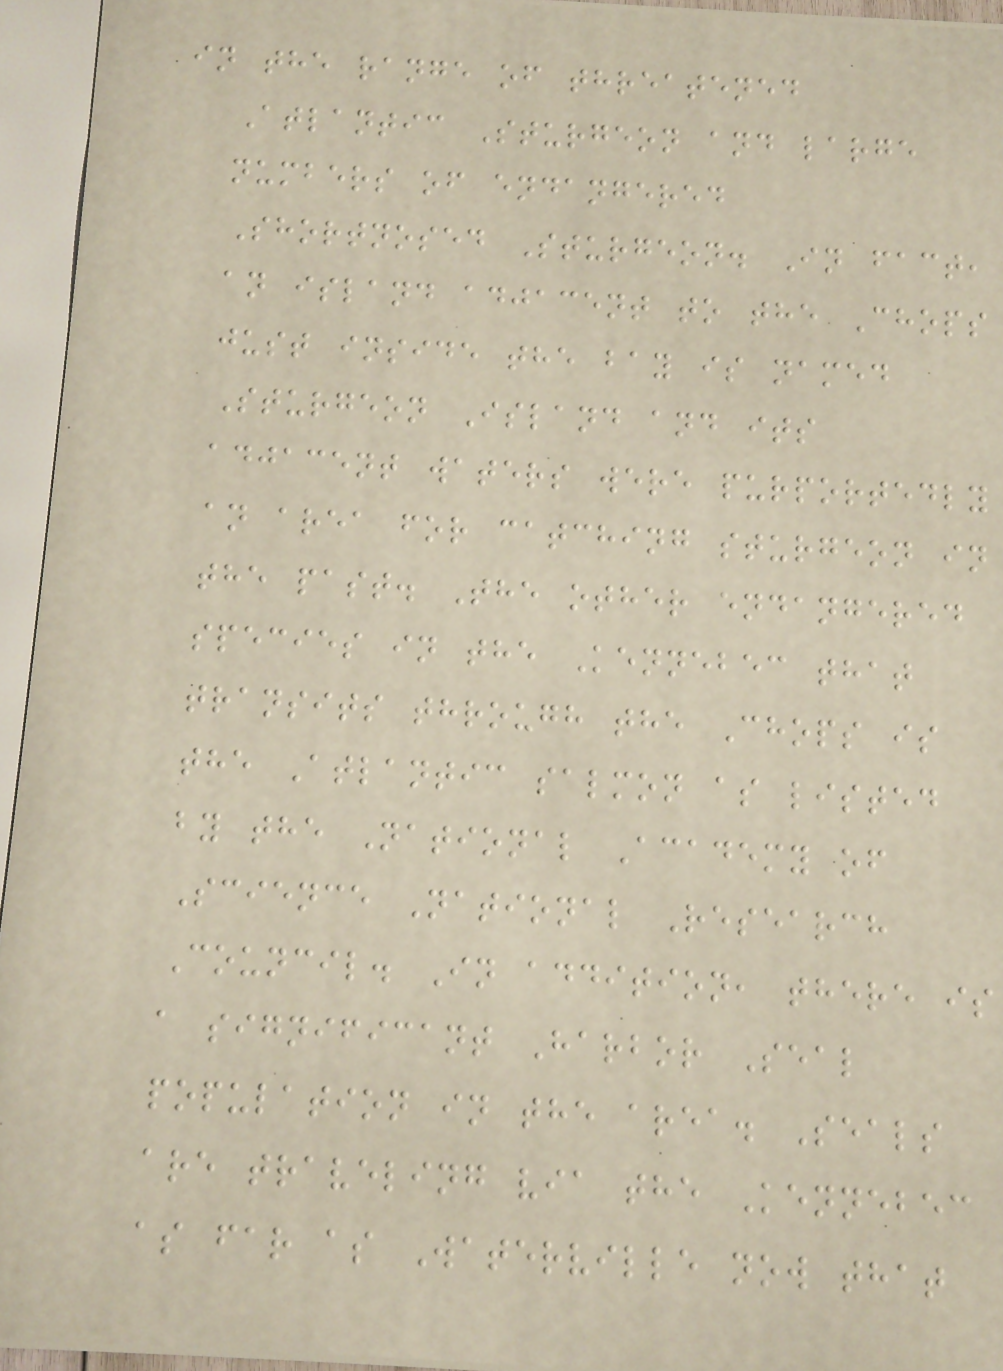in the range of threatened
Atlantic Sturgeon and large
numbers of endangered
Shortnosed Sturgeon. In fact,
an island adjacent to the Chops
just inside the bay is named
Sturgeon Island and its
adjacent waters were purportedly
an area for catching sturgeon in
the past. The other endangered
species in the Kennebec that
transits through the Chops is
the Atlantic salmon as listed
by the National Academy of
Science National Research
Council. In addition, there is
a significant Harbor Seal
population in the area. Seals
are traveling via the Kennebec
as far as Waterville now that
